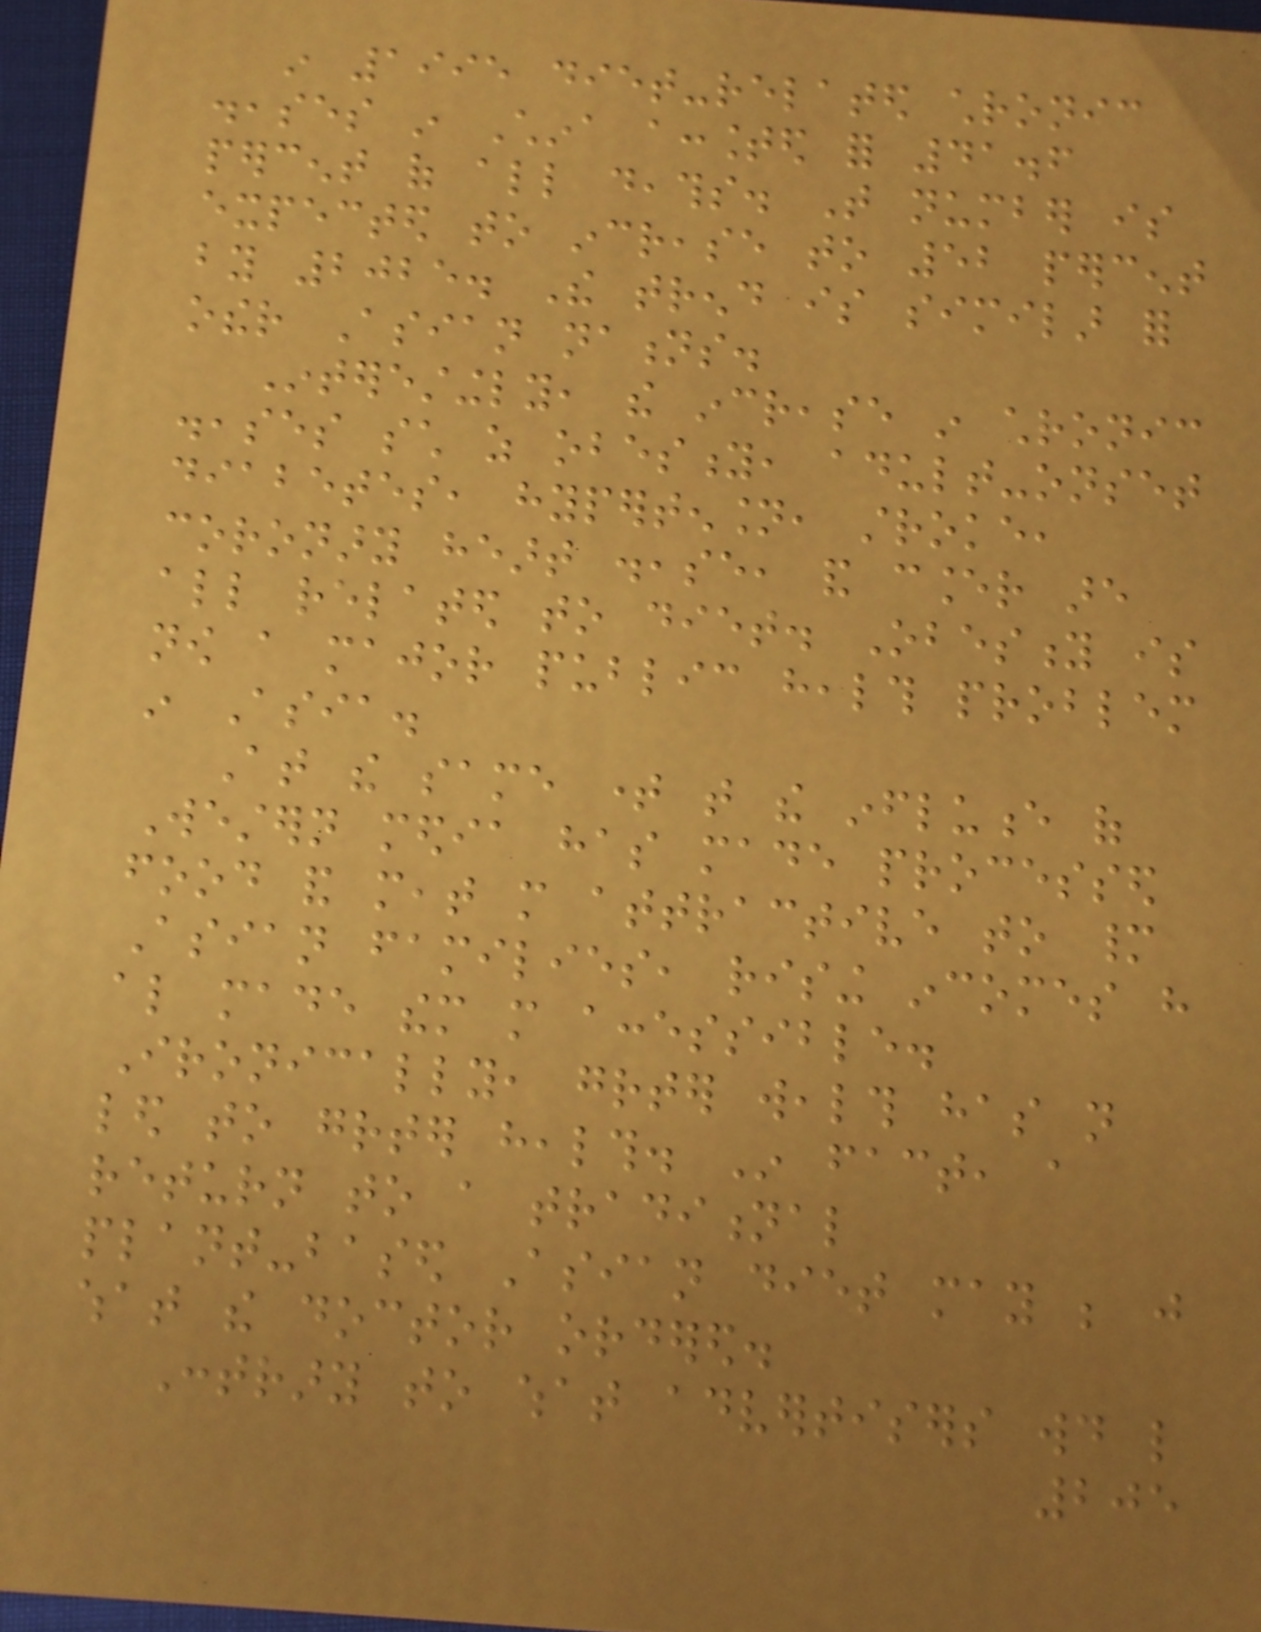in 1995 diet-related chronic
diseases in China accounted for 41.6
percent of all deaths. That number is
expected to increase to 52 percent
by 2025. The trend is similar for
other Asian nations.
Interestingly, the increase in chronic
diseases such as obesity, adult-onset
diabetes, hypertension, stroke,
coronary heart disease, and cancer are
all related to diet. Obesity is
now a major public health problem
in Asia.
At the same time that the influence of
Western media has made processed
food and meat more attractive to many
Asian families, rising incomes have
also made them more accessible.
Ironically, greater wealth has not
led to greater health. In fact, a
return to a traditional
plant-based Asian diet may be just
what the doctor ordered.
Contrary to what advertisers would like
205
